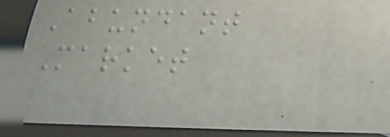Abundant
Market
